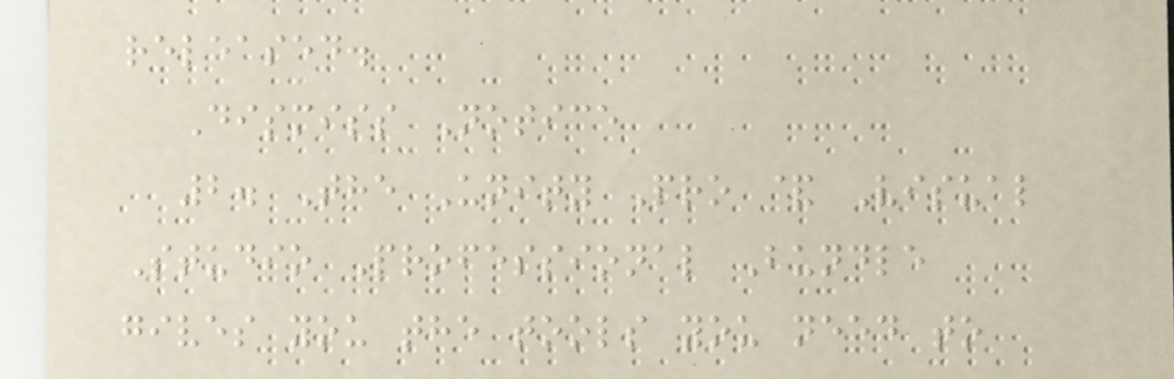released.
Dismiss Notice
2. The Unity Pro & Visual
Studio Professional Bundle
gives you the tools you need to
